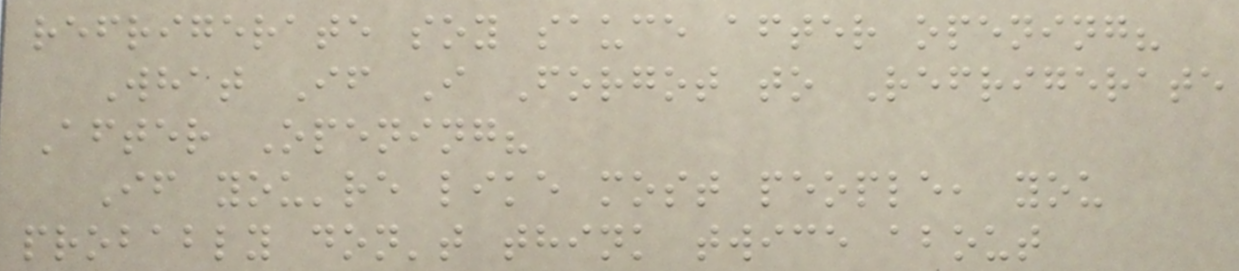refrigerate soy sauce after opening?
What If I Forgot to Refrigerate
After Opening?
If you're like most people, you
probably don't think twice about
